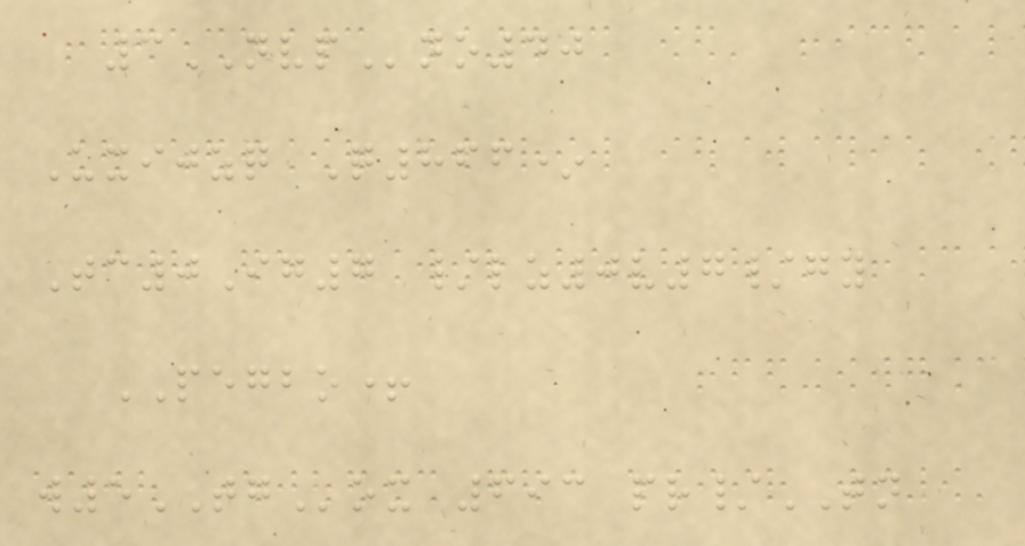3NVPno40
Uxijzq Q866*
Tc0Ig7 /lz0v7/gy
PEGBO+
w5TGox 693 pr/TN
